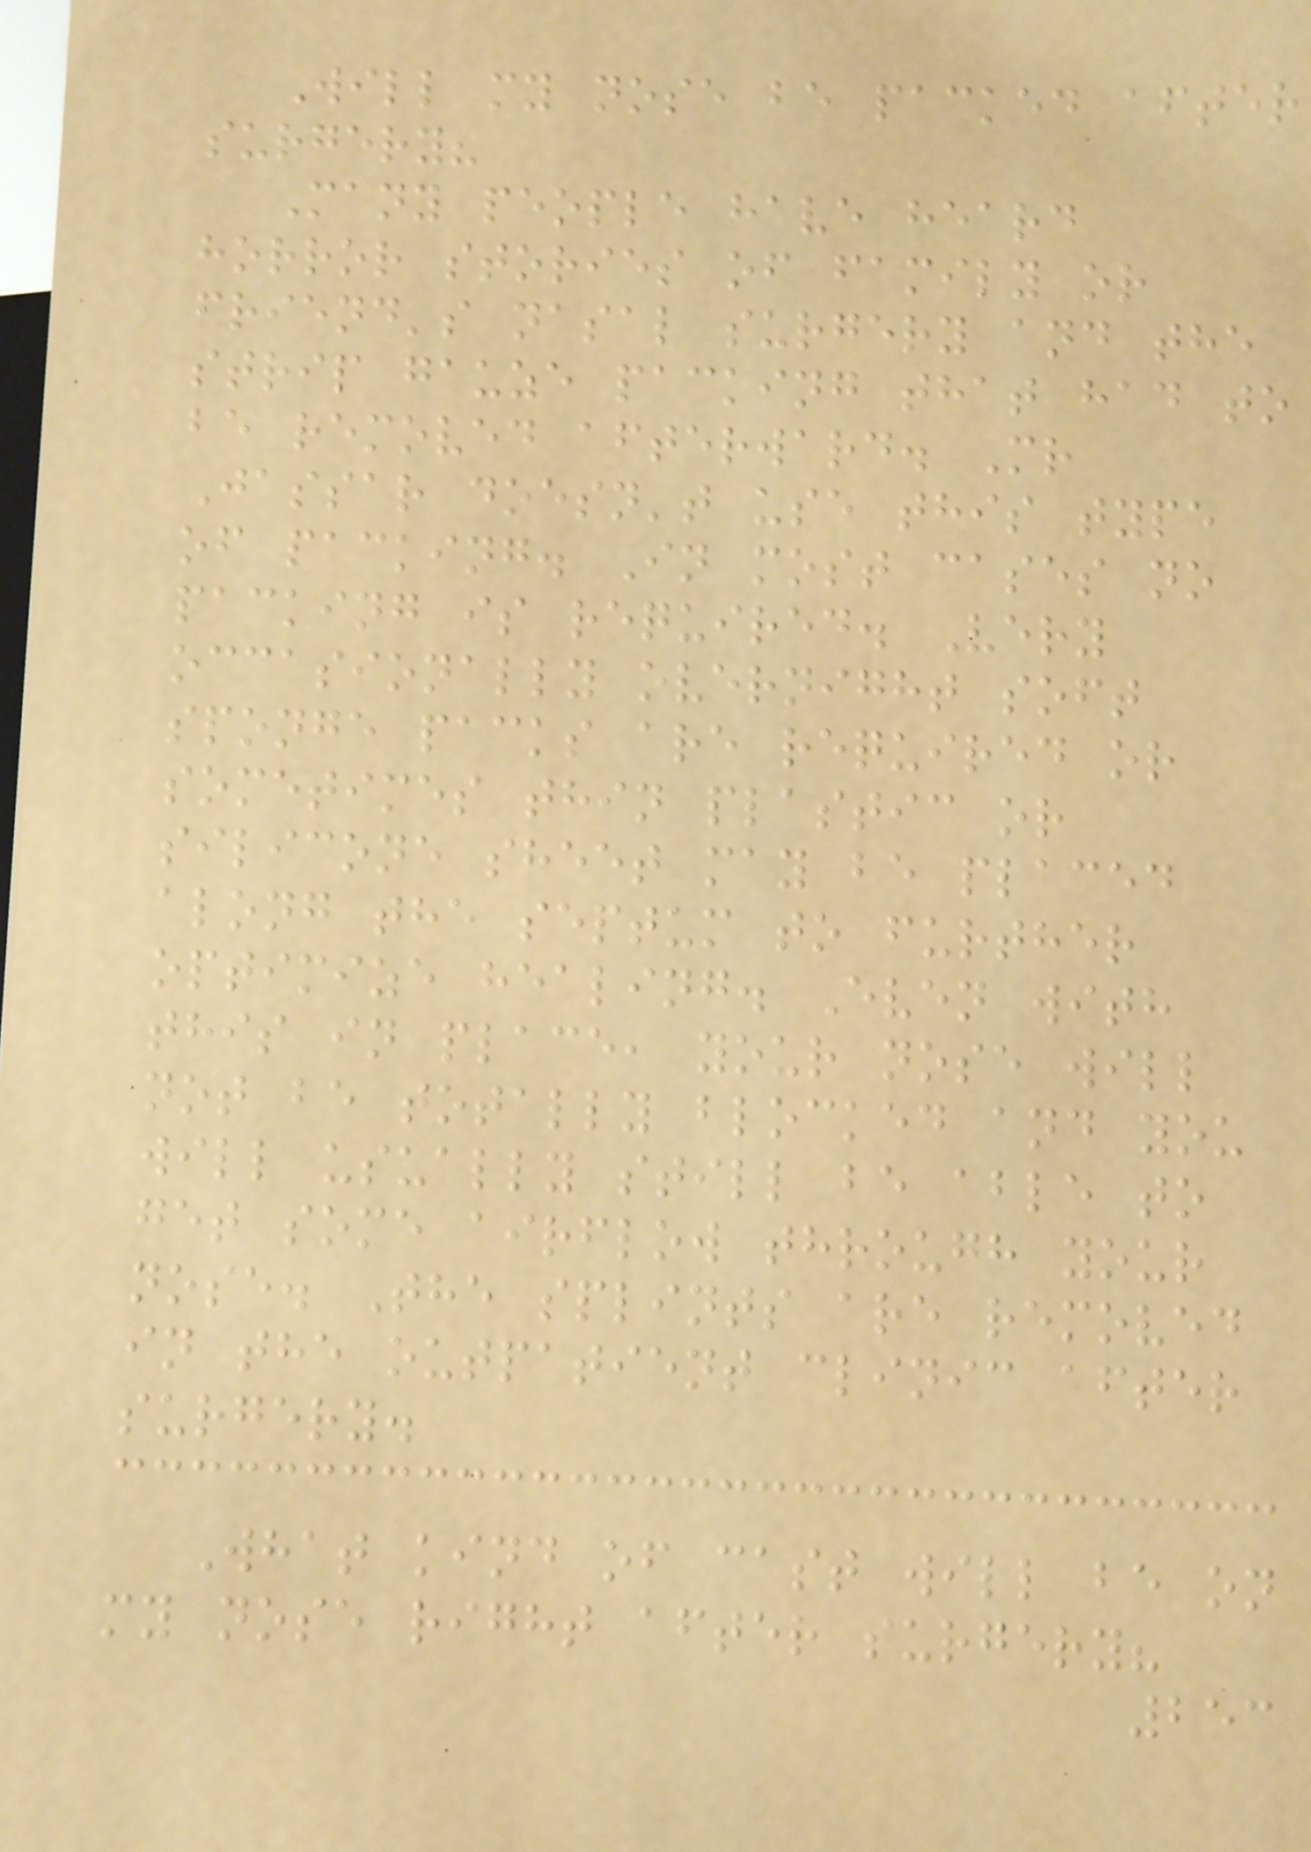Will my nose be packed after
surgery?
Many people have heard
horror stories of family or
friend's nasal surgery and the
strip gauze packing that had to
be removed afterward. Mr
Jassar doesn't use this type
of packing. In most cases no
packing is required. Very
occasionally overnight soft
sponge packs are required or
sometimes thin plastic or
silicone sheet may be placed
along the septum to further
optimize healing. Even with
this in place, your nose will
not be totally blocked and you
will usually still be able to
get some airflow through your
nose. The splints are removed
in the outpatient clinic after
surgery.
What kind of cast will be on
my nose right after surgery?
253
